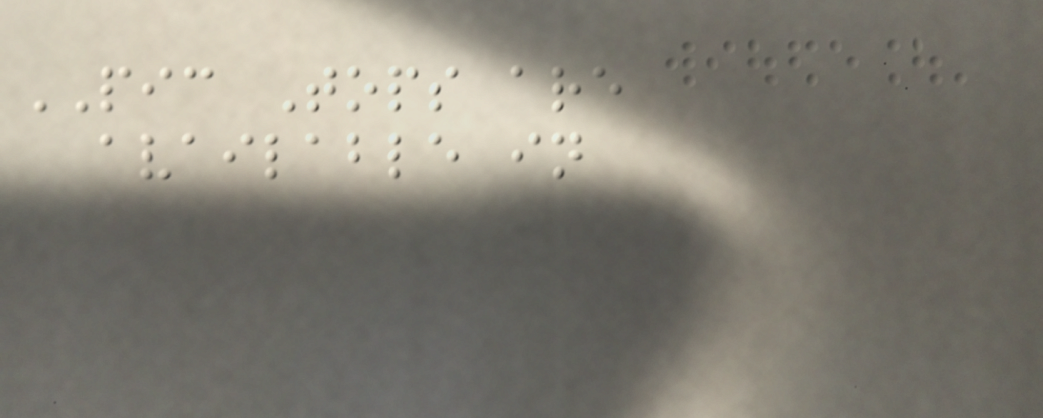PIC Tops are
available in
